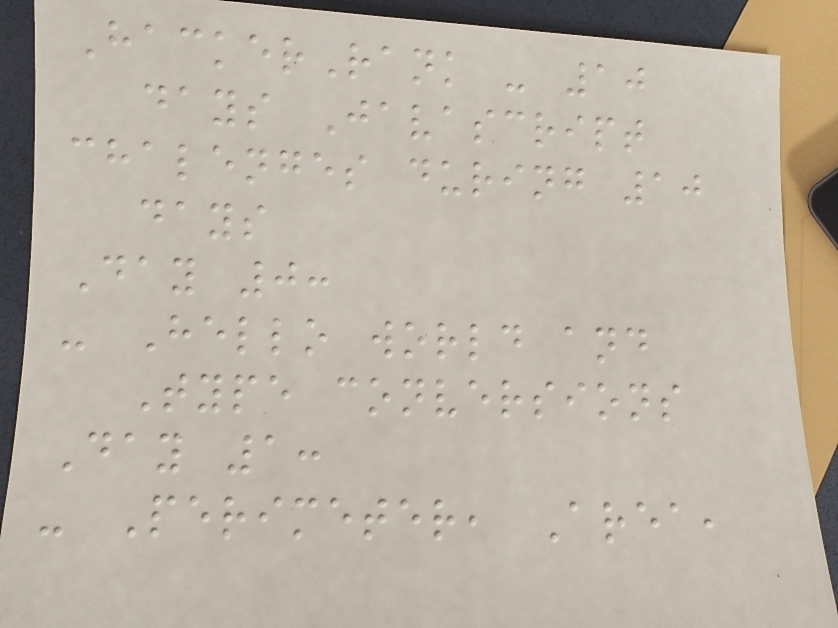HackerRank - 10
days Javascript
chalenges during 10
days
Day 0:
- Hello world and
Type conversions
Day 1:
- Perimeter, Area,
